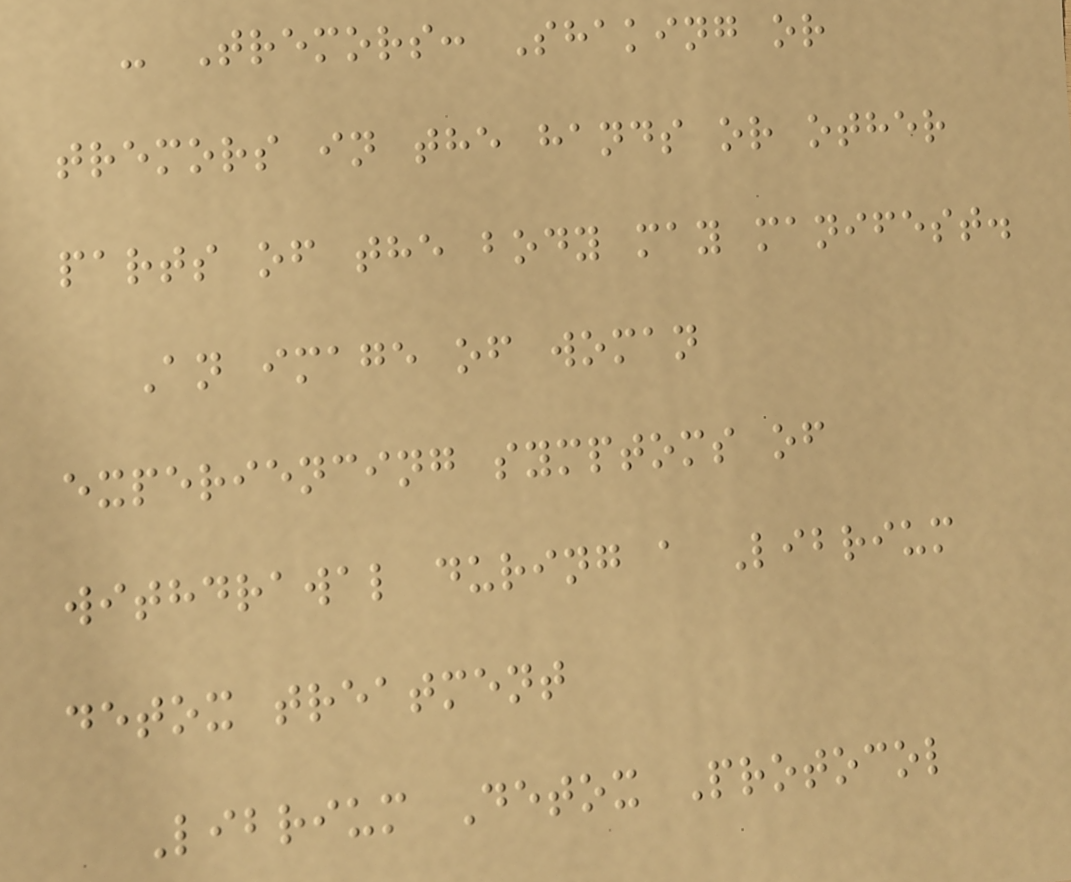- Tremors: Shaking or
tremors in the hands or other
parts of the body may manifest.
An image of woman
experiencing symptoms of
withdrawal during a Librium
detox treatment
Librium Detox Protocol
